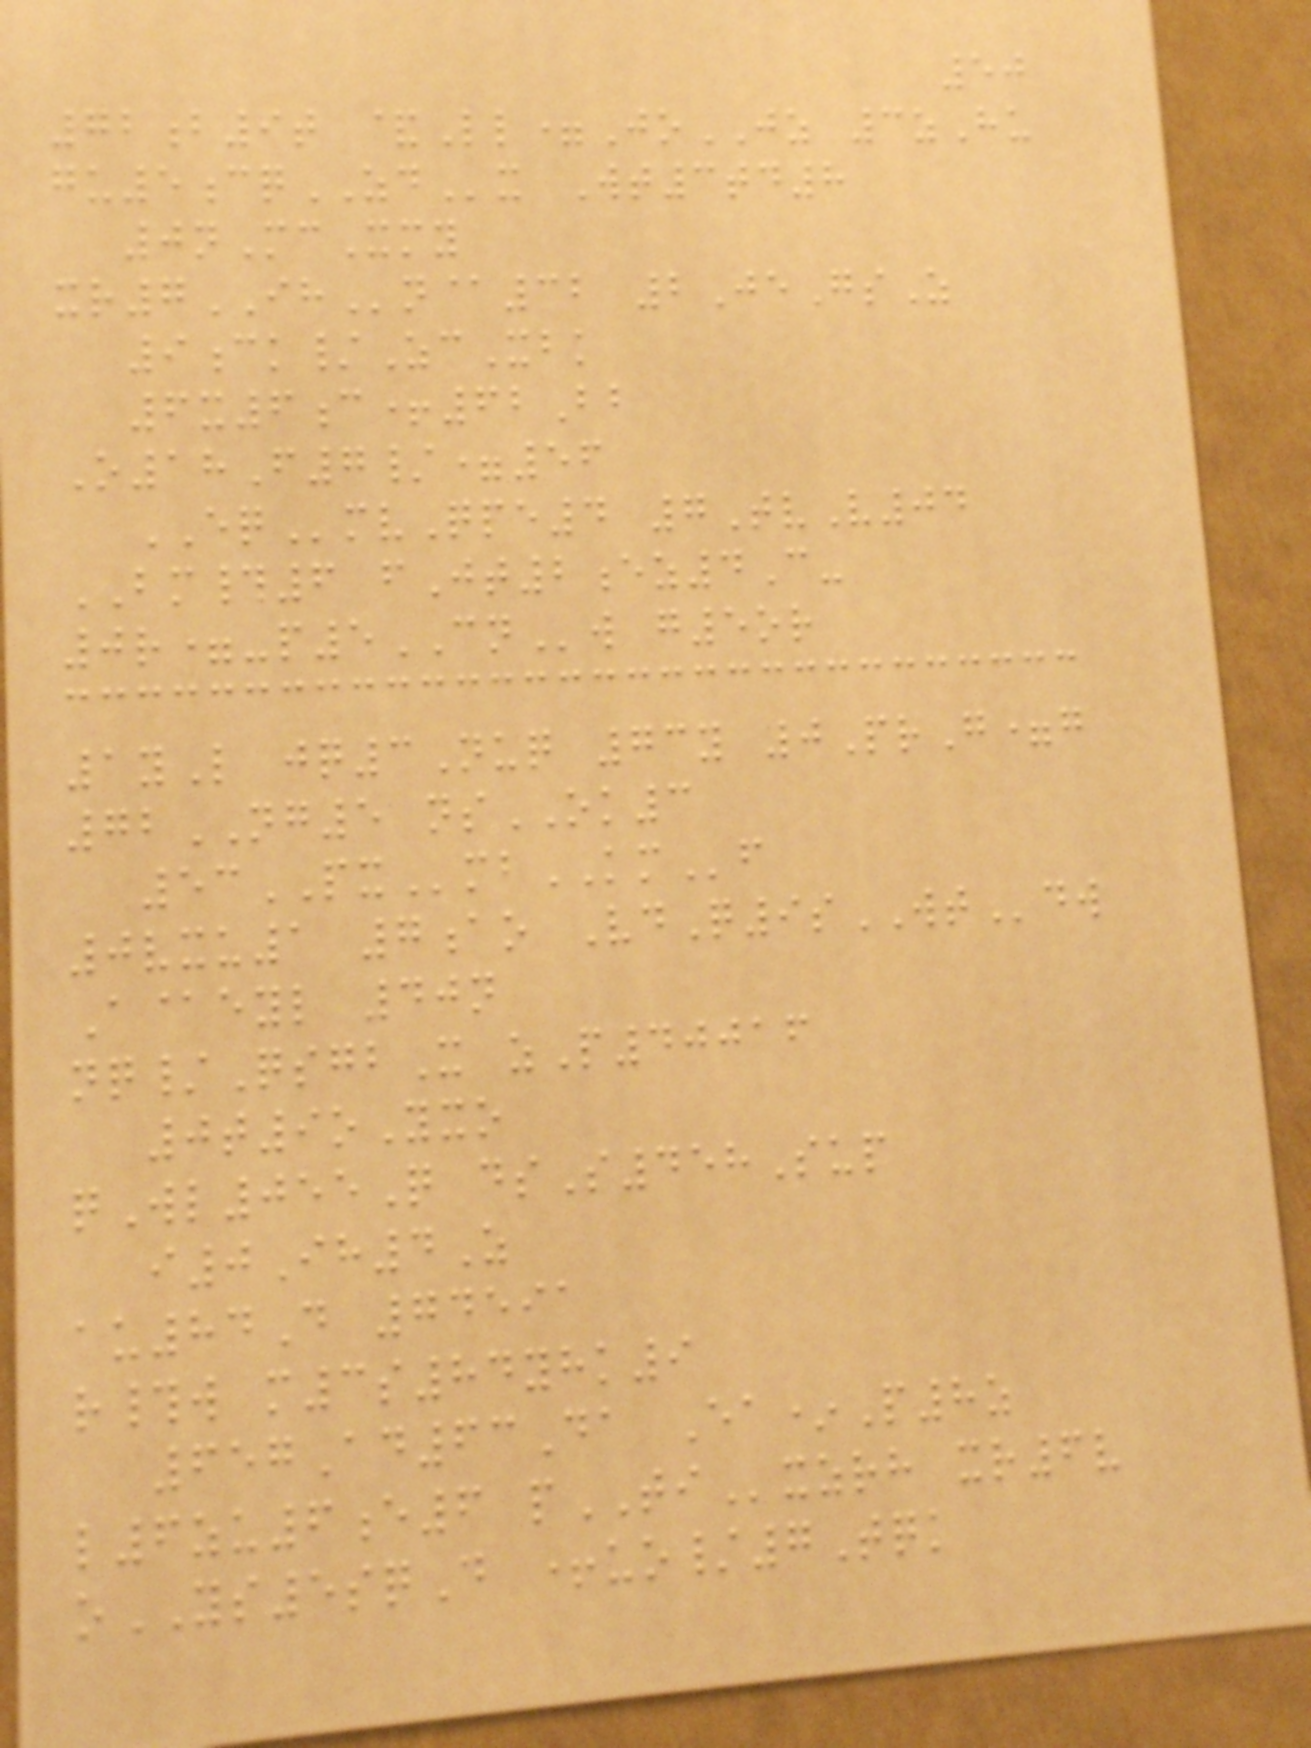50
72b9t &Ll=JoJZ 3zHu
gu5cqZDx Wt3td8
0nMcXmy
xr7IHn@32 2JeGsZ
9ck/ZcXbk
6x6c+62Bb
O18F7/=56
EQmvQpe4 7TvV04
BM#6 fJt2ez4C-
0r=-p5CNw g5or
1yL jq3Nuq 73y 0PrG=g
72NG5 nsOK3
53PXmbKMf
0vxu1 7ao VdQ9sWTdw
A@eyl 40n
nq/QsgbX zP40016
0t9oYxo
qWl055Q dsS458Sup
i0Ih4Z
au84D 74591
r#w m3s84yhk9
657Ad63Da Ea*P8z
l6zu6e6 pTIxzrh xr6v
oYS5sqD +uo/7Tqk
